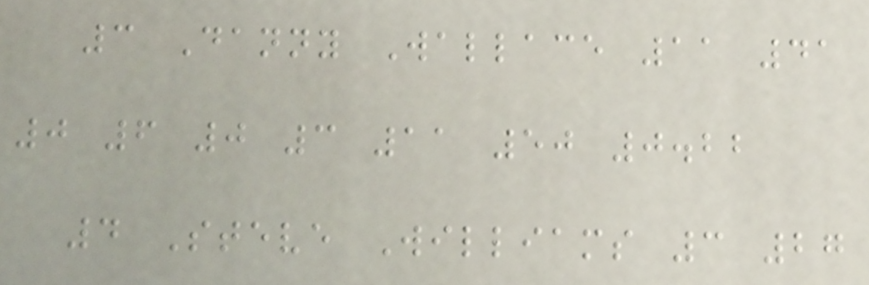3 Danny Wallace 11 41
0 6 0 3 11 50 0.22
4 Steve Williams 3 27
